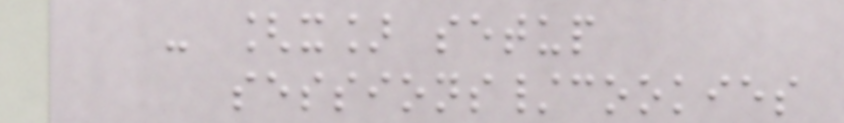- [x] setup
sessions/cookies
